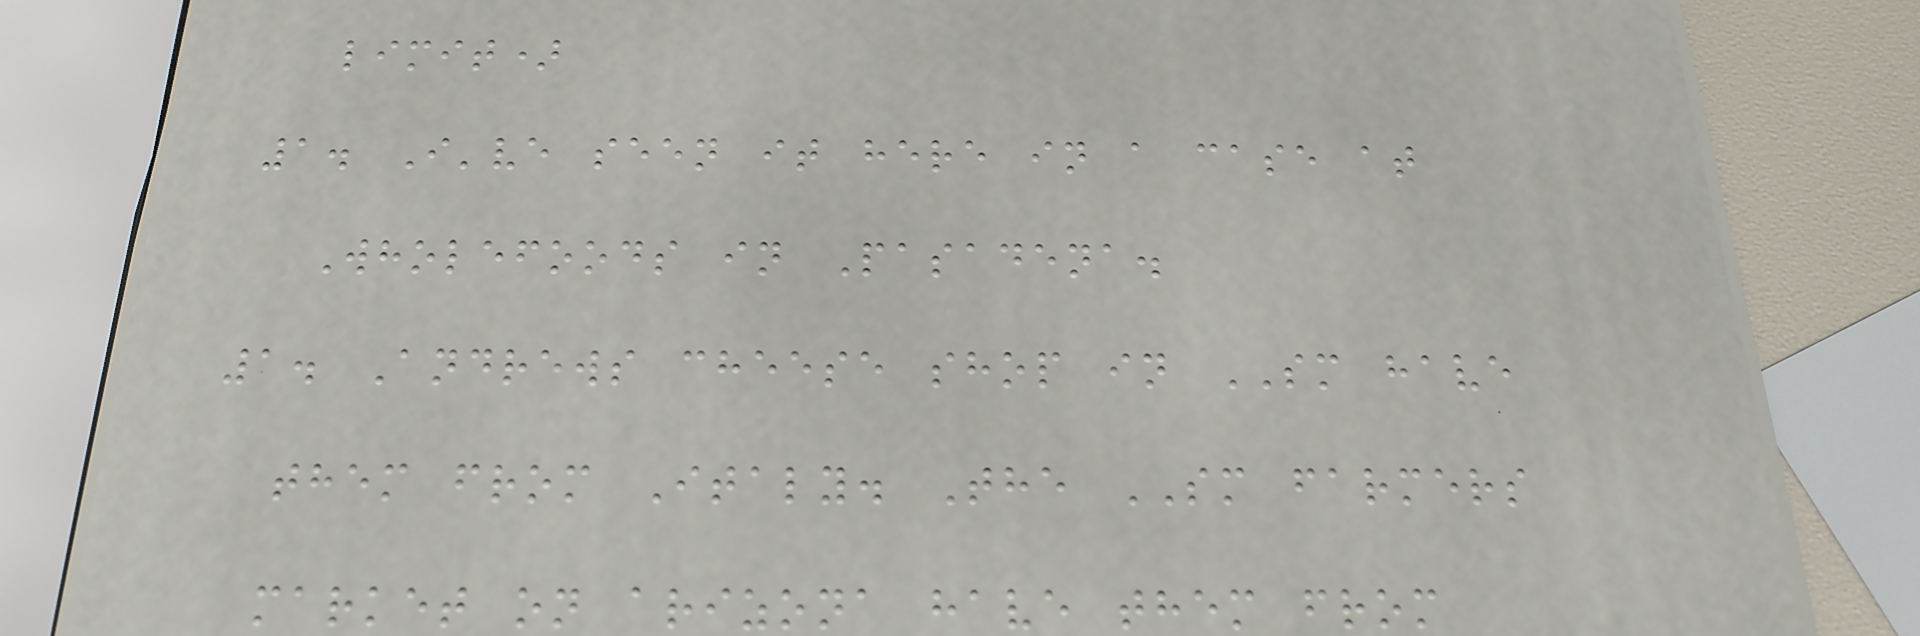limit)
1. I've seen it here in a case at
Wholefoods in Pasadena.
1. Andrews cheese shop in SM have
them from Italy. The SM farmers
market on arizona have them from
